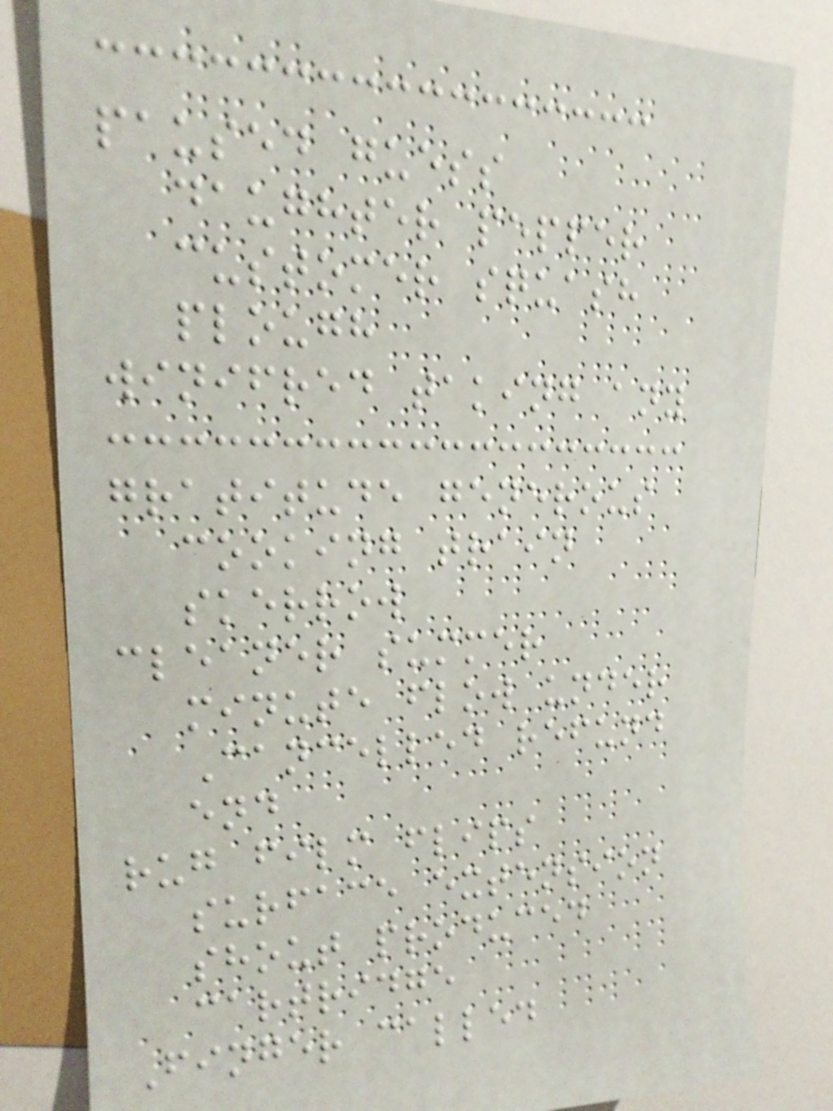paused guess
daughter pepper
customer squash
plough
winifred taking any
gratitude generous
cooking train
skerrow
cleaner summer
minute flow under
Cancelled refund
end
rug film flips
surface extension
shout produced
cartridge
Finger called
